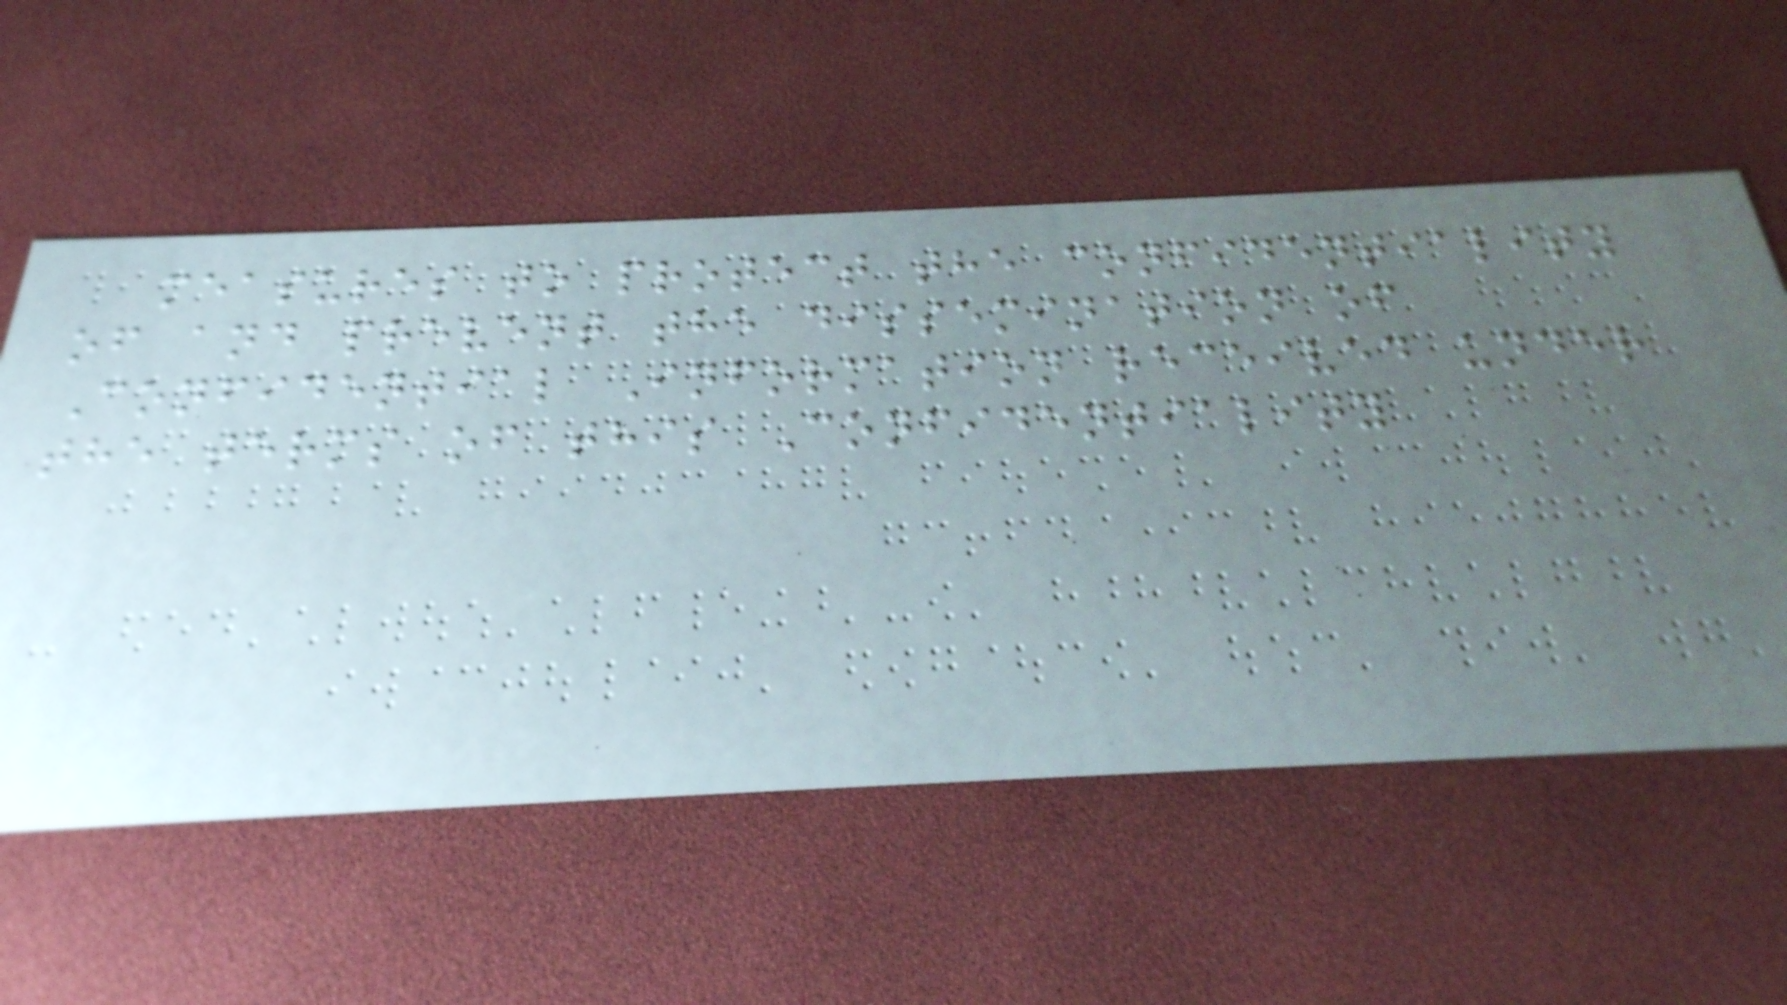measures to protect the confidentiality
of and prevent the dissemination of
Confidential Information received under
the terms of this Confidentiality
